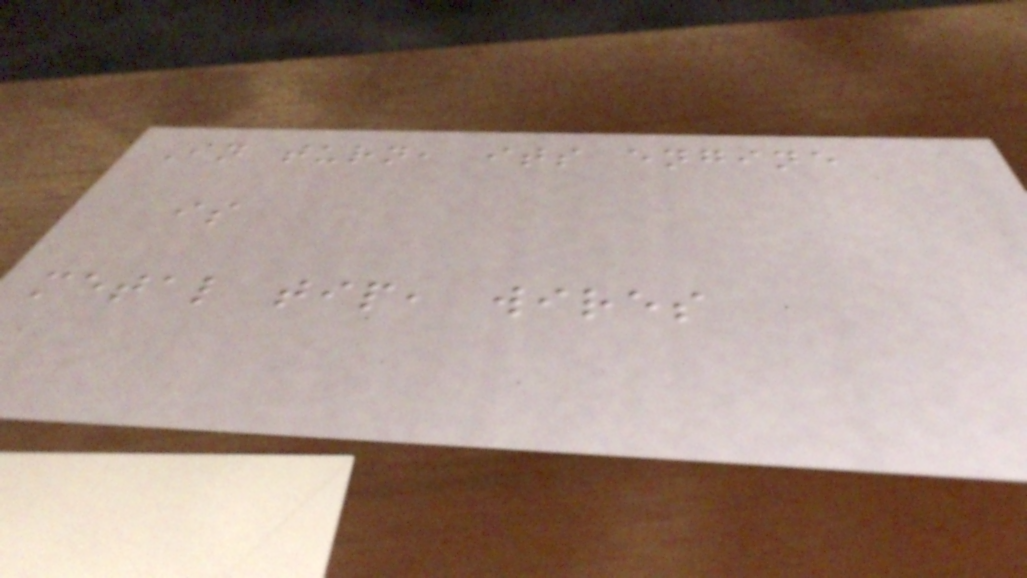In turn, its engine
is
metal tip, wires
